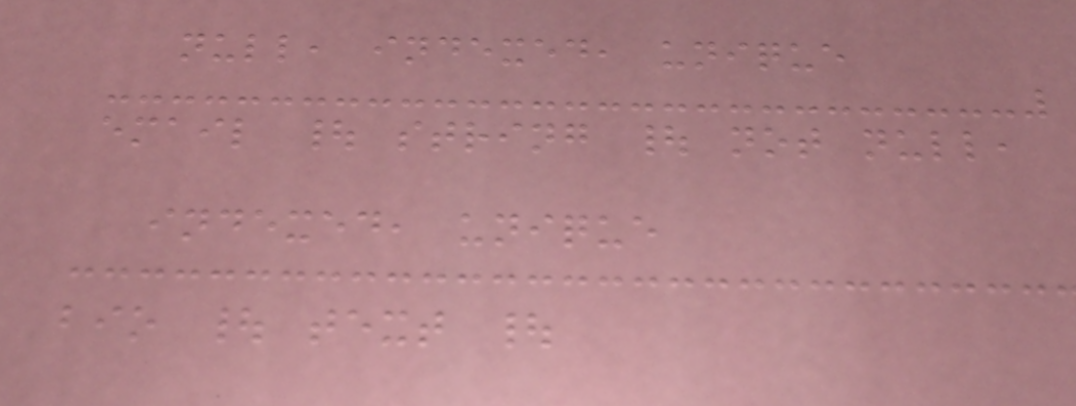null, indexed, unique
email | string | not null,
indexed, unique
bio | text |
